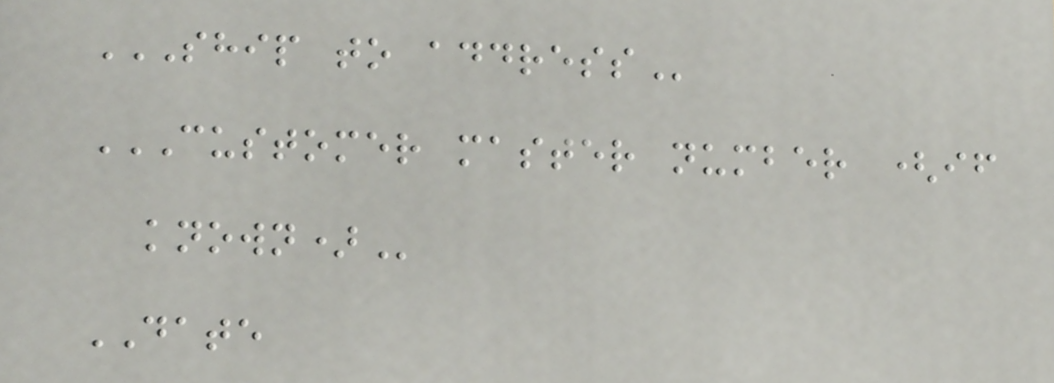SHIP TO ADDRESS
CUSTOMER MASTER NUMBER (IF
KNOWN)
DATE
